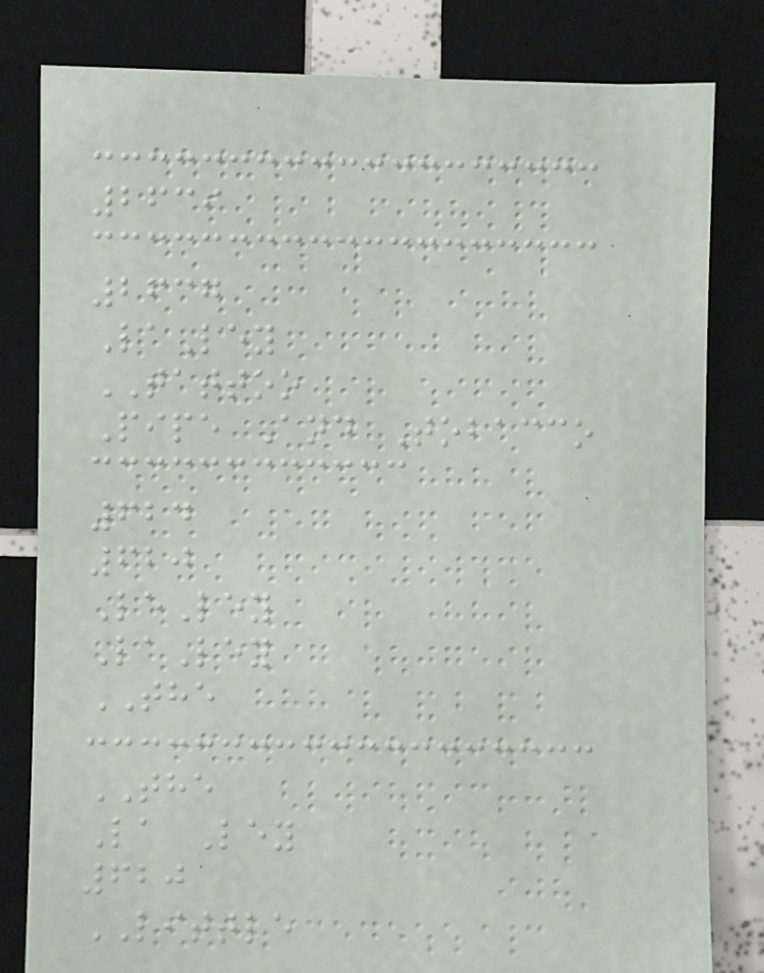2639
2637
LaLey
TATTOO
Pipe And Tobacco
624
620
LeLey
LaLey
THE
THE
La Ley
620
LITTLE
